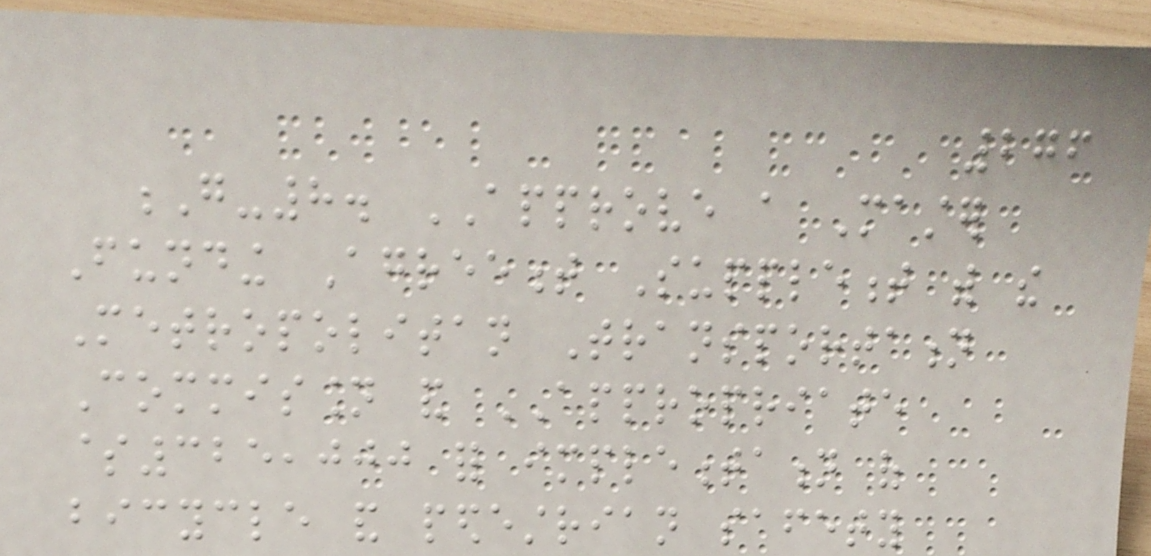276
G-8. APPROVE a Master
Funding Agreement Supplement with the
Metropolitan Transportation
Commission and APPROPRIATE
$325,000 for implementation of
bicycle and pedestrian safety
